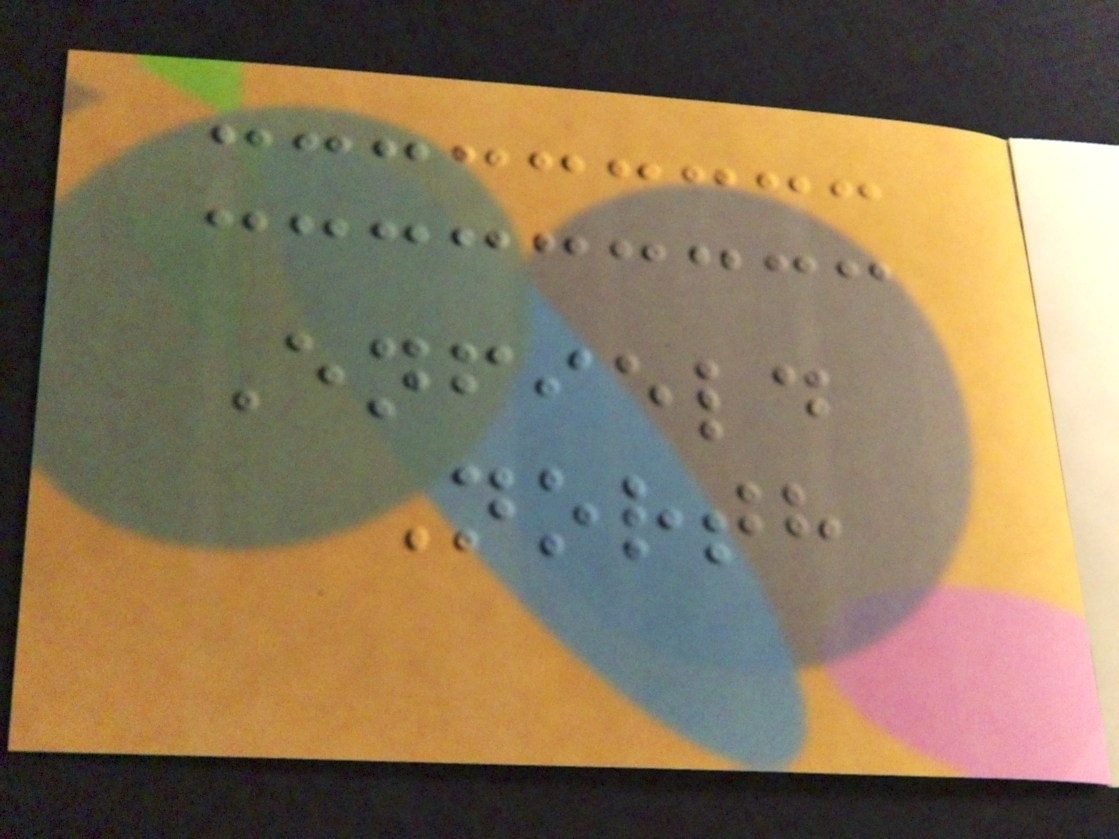Enfield
North
